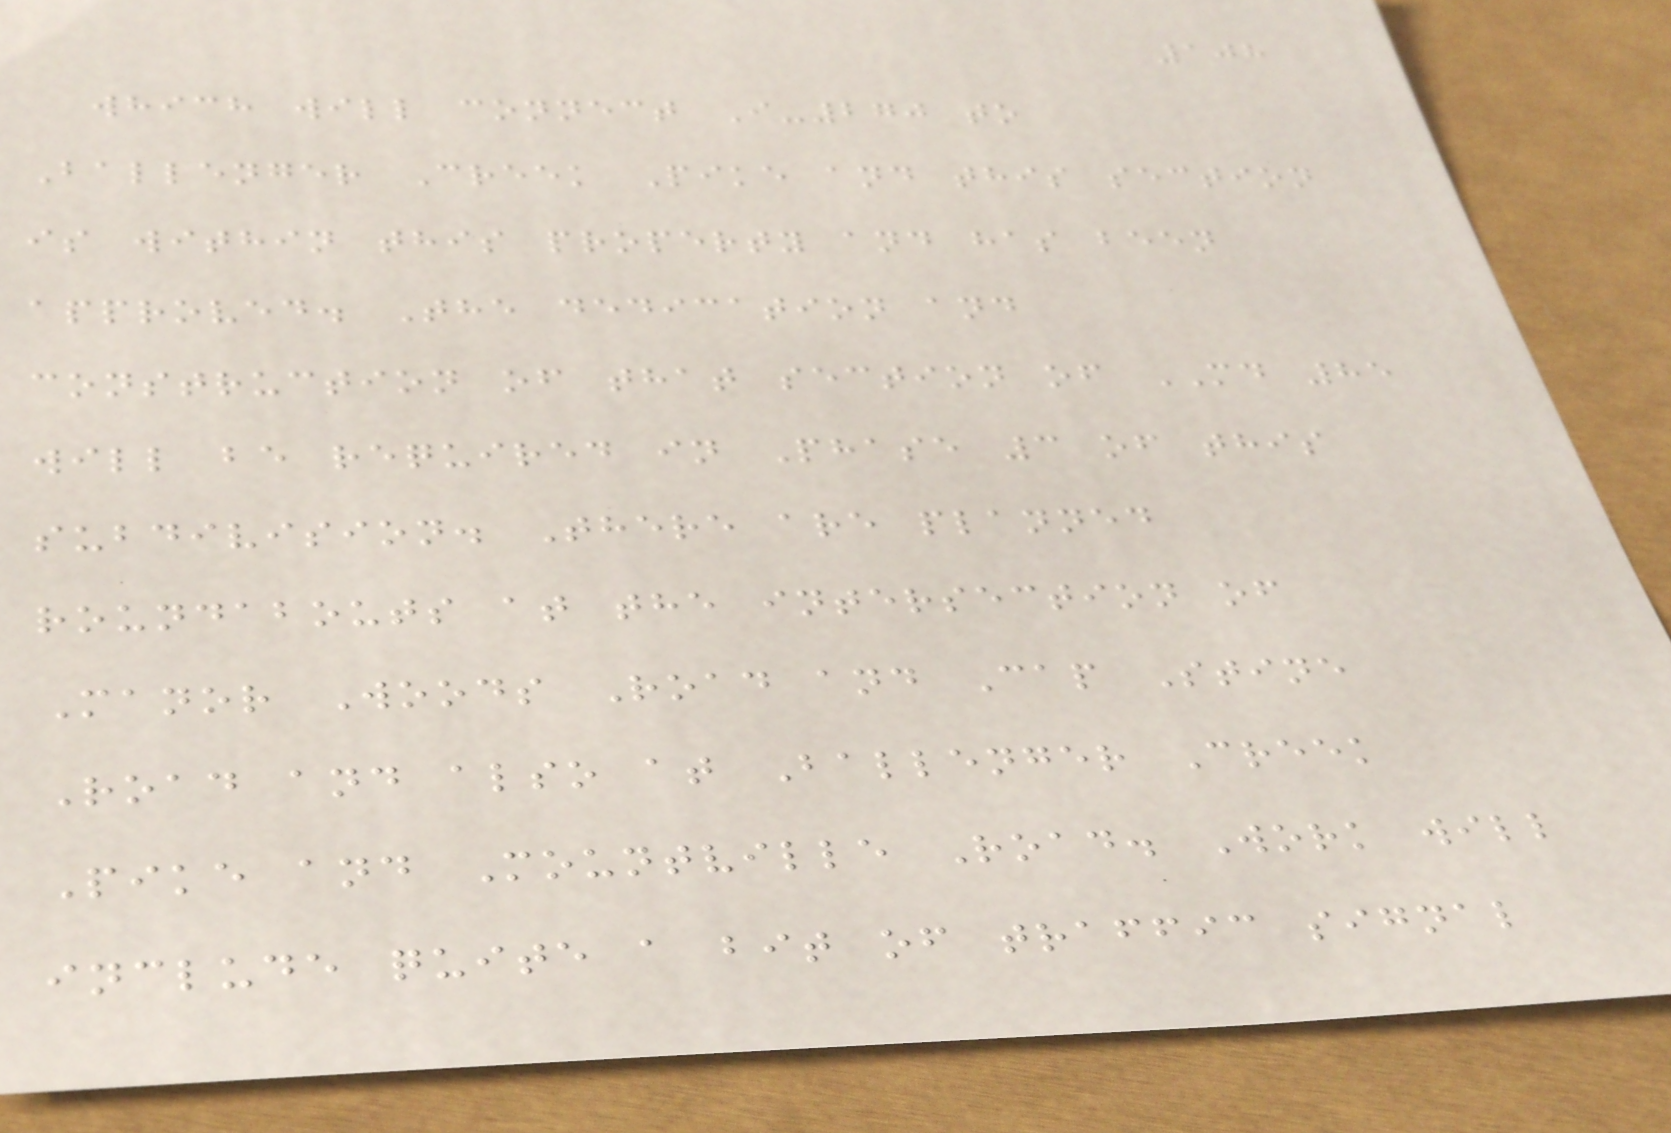108
which will connect I-270 to
Ballenger Creek Pike and this section
is within this property and has been
approved. The dedication and
construction of that section of MD 85
will be required in Phase 3 of this
subdivision. There are planned
roundabouts at the intersection of
Manor Woods Road and Cap Stine
Road and also at Ballenger Creek
Pike and Mountville Road. Work will
include quite a bit of traffic signal
